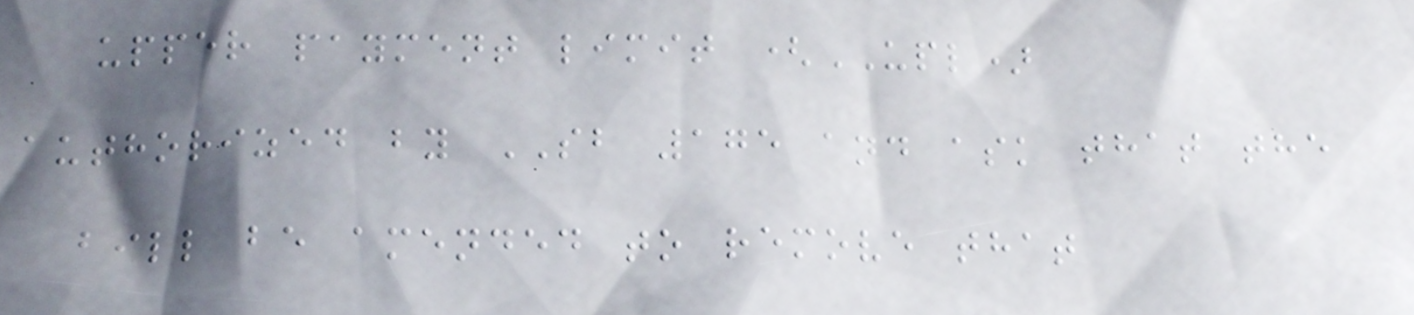upper payment limit (UPL)
authorized by SB 175 and ask that the
bill be amended to remove that
